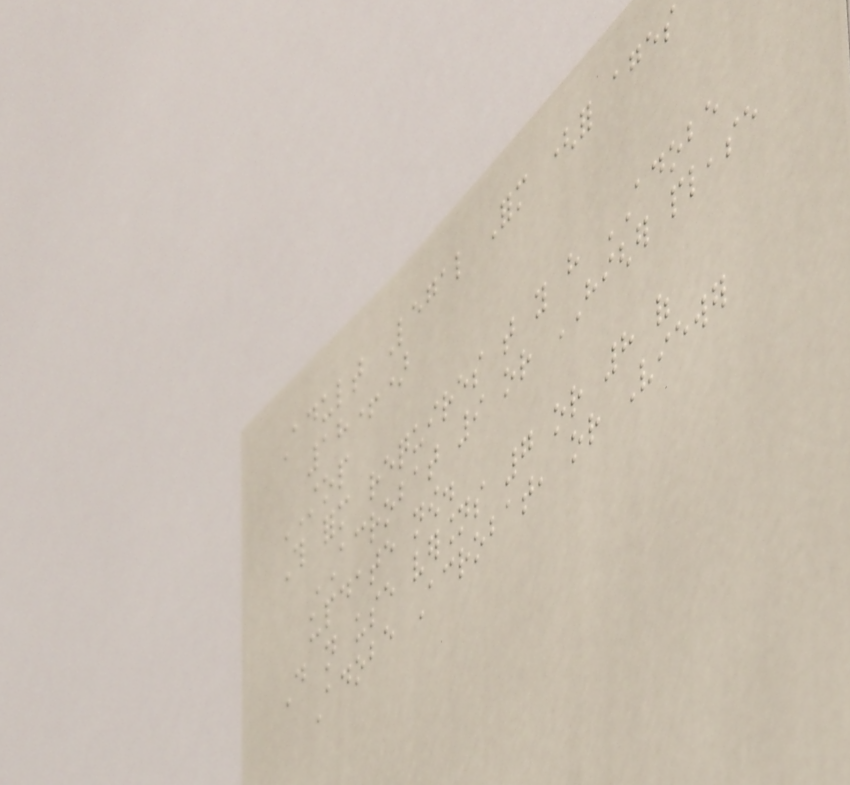Adult Legal Form (for ages
18+)
STOP
This form requires that you have ADOBE
ACROBAT 9 or HIGHER please
update now.
Do not use versions 7 or 8 of
Adobe Acrobat, or Viewer
